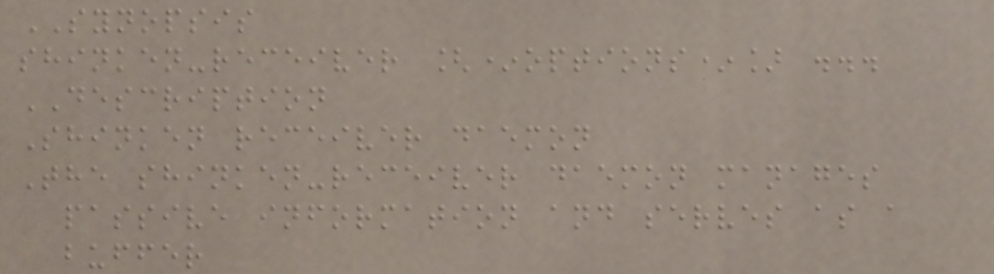SYNOPSIS
shinken-receiver [*options*] ...
DESCRIPTION
Shinken receiver daemon
The shinken-receiver daemon manages
passive information and serves as a
buffer
